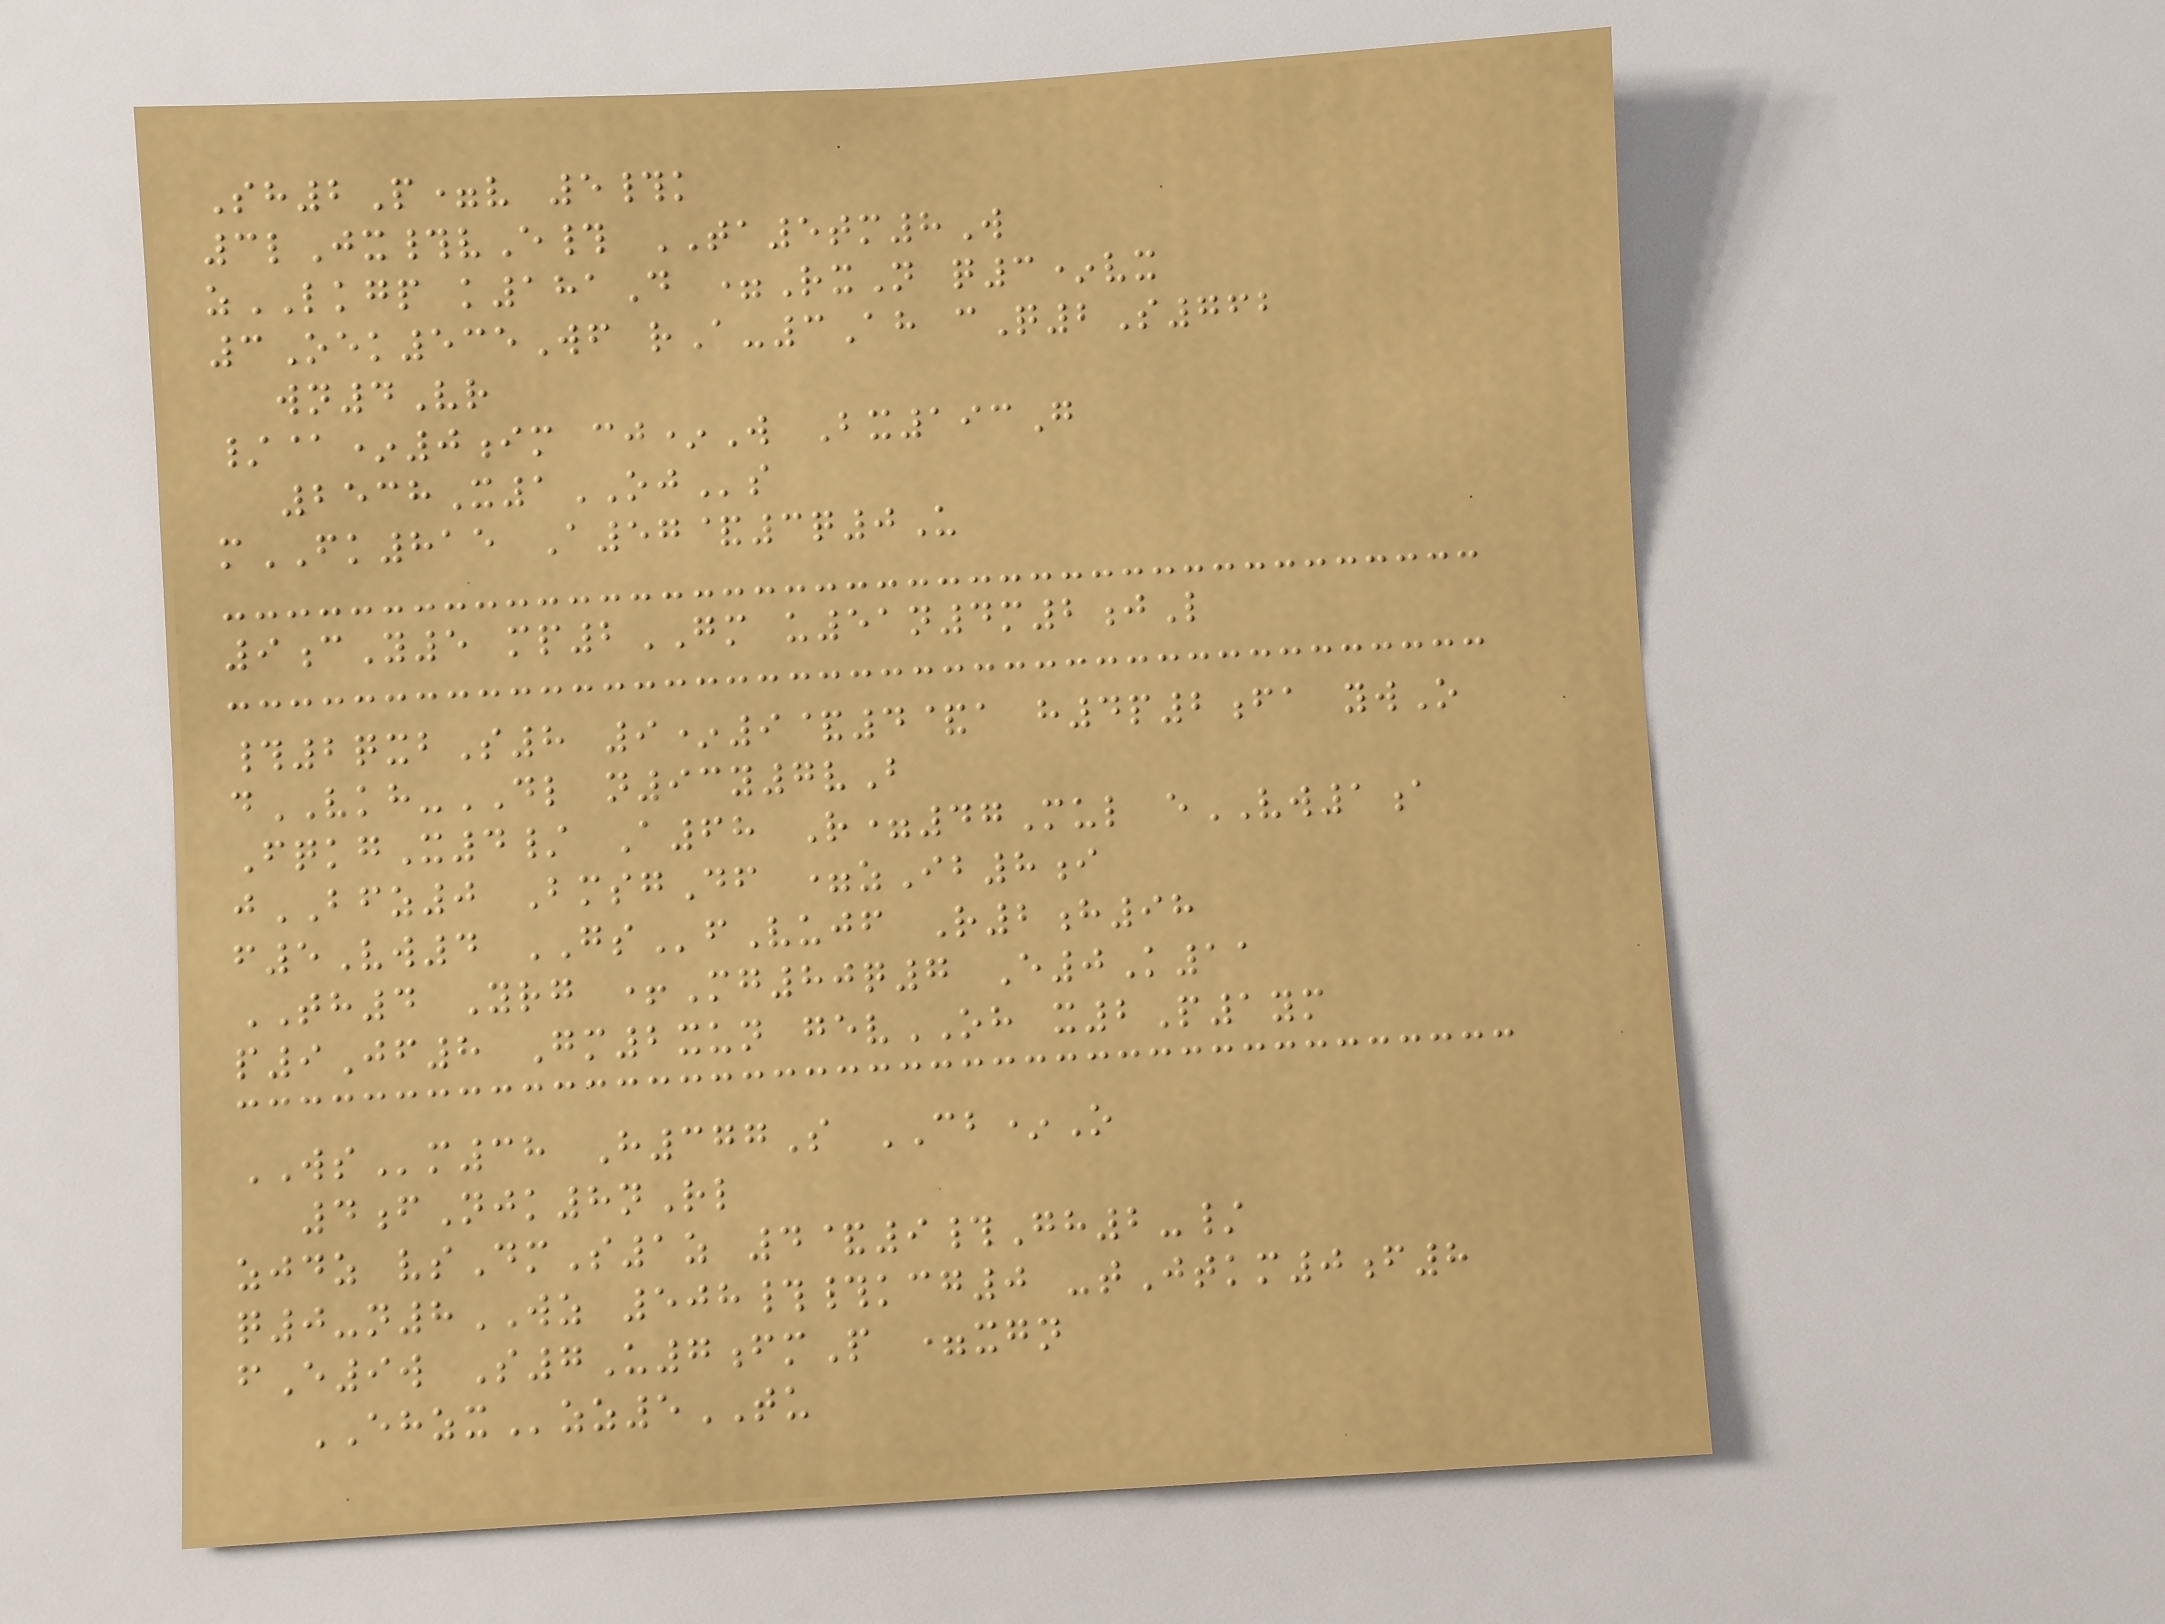Sh2P=v 5#k
3lJx#vE# TA5tm8W
zLKGP k181D =RxN q3*vx
3Oek535Wf rA-3Ah cQ2S762
wn4Vr
/@*0im cj*W Bx193G
2538X1OJs
mFK815 A57&3q0U
9cY5 mp2GM u51n4m2jL
#2qxbS8 9*9&4&a h4p2fa ywO
dVKH-DL n93y7vB
FqkgX4/ A68 R=47Mul eVW1a
jBFZ0 BmsgDf =zIb8i
f5Vw4 GSfVujf R2h98
TH4 Yrg +Mg80q7 E0K11
p9Jf8 Gm2xun gevOH x2P1ym
WSm38 H377S CB*O
4fNjk8nRl
zjdz vsDmS1z 4&9#Gh2-/
q0-n8WZ 508##kcg0 -tJtkm0f8
fE9w S7U7fmP =xgn
EHZXzz5TU
